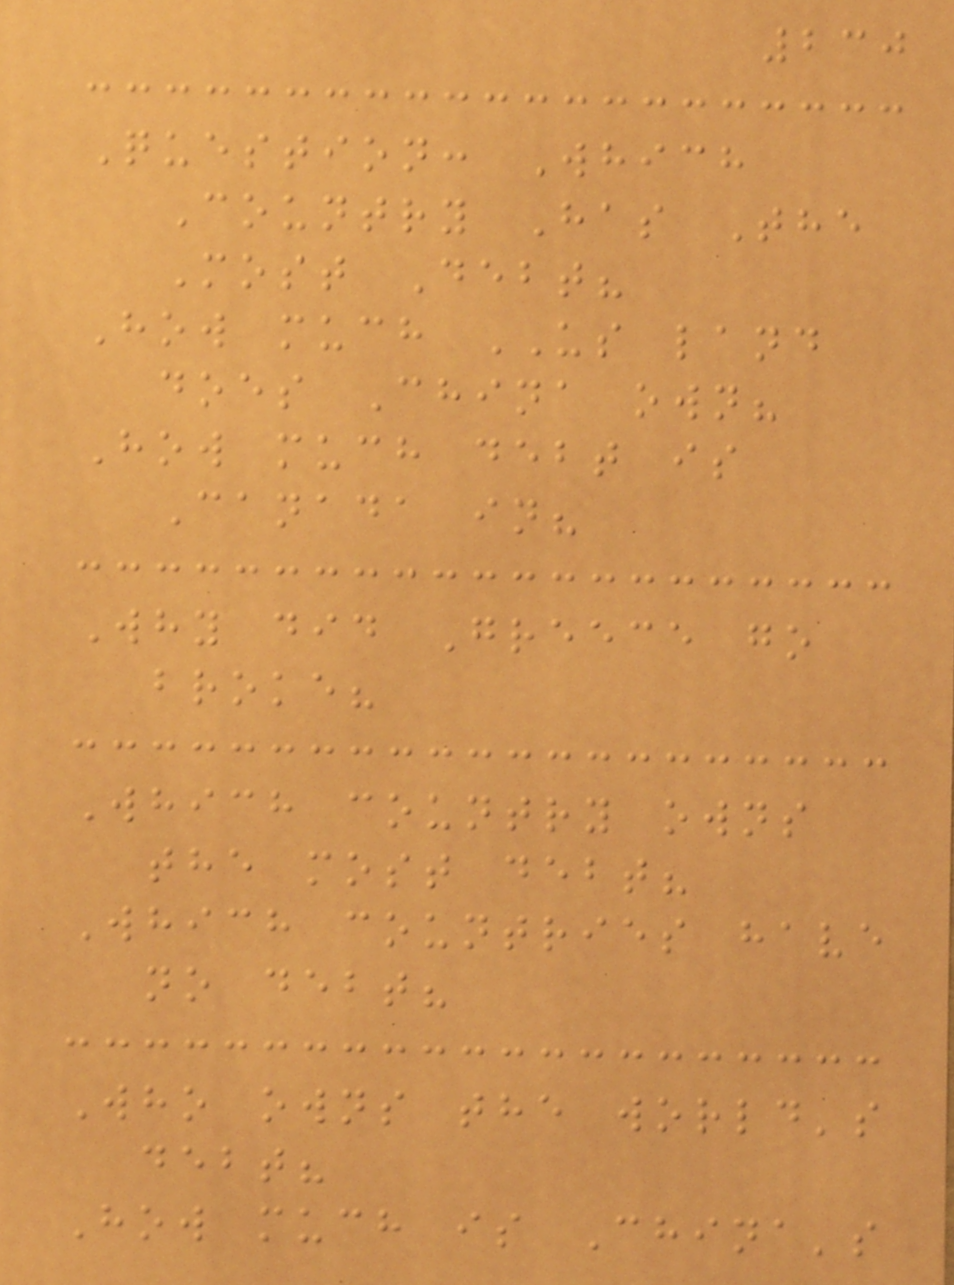230
Question: Which
Country Has The
Most Debt?
How much US land
does China own?
How much debt is
Canada in?
Why did Greece go
broke?
Which country owns
the most debt?
Which countries have
no debt?
Who owns the world's
debt?
How much is China's
